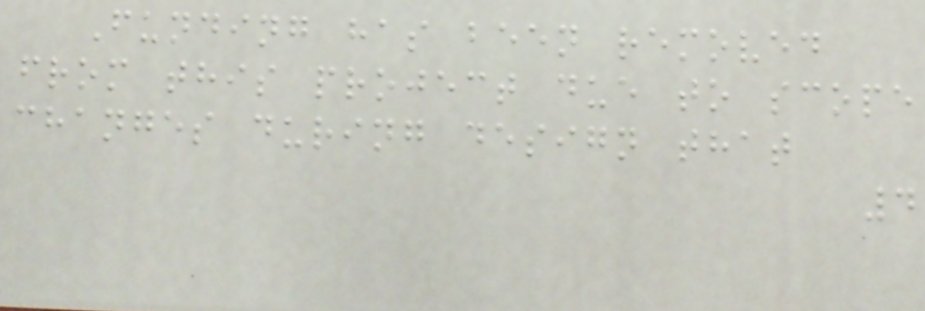Funding has been removed
from this project due to scope
changes during design that
4
